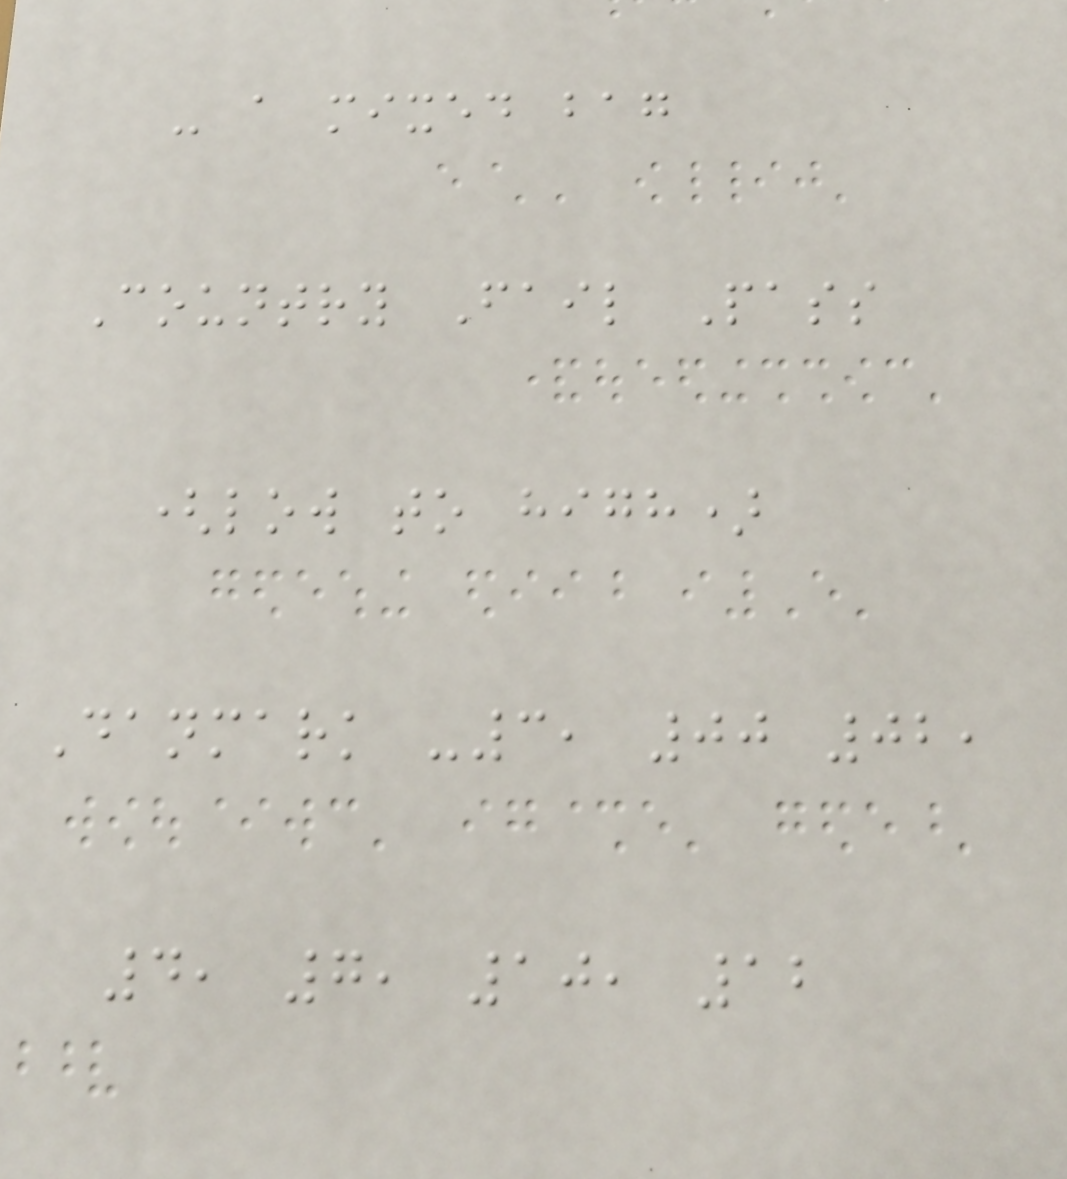- a mixed bag
Country Fail Pass
(low to high)
Danmark -3, 00 02,
4, 7, 10, 12
